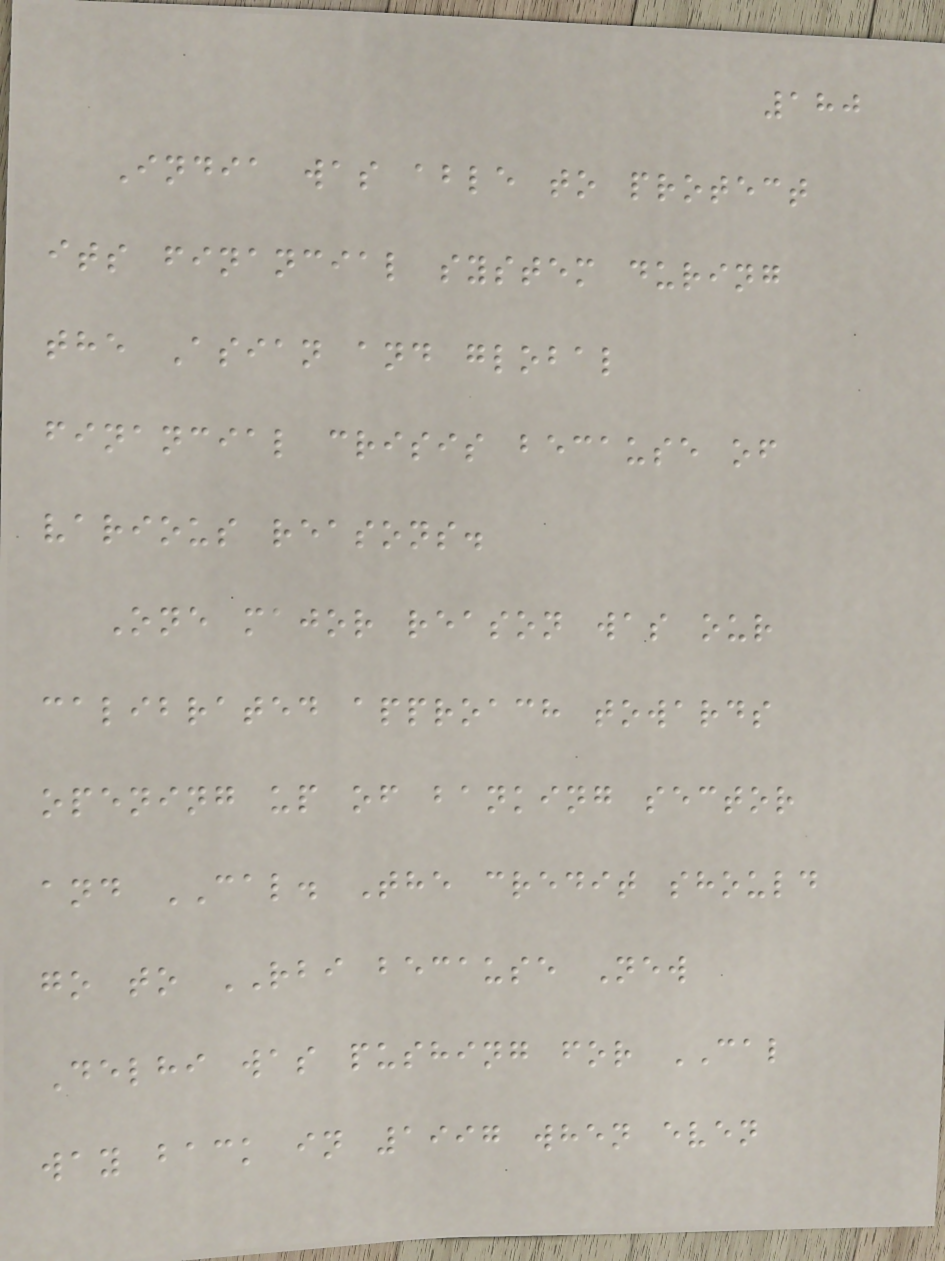180
India was able to protect
its financial system during
the Asian and global
financial crisis because of
various reasons.
One major reason was our
calibrated approach towards
opening up of banking sector
and CAL. The credit should
go to RBI because New
Delhi was pushing for CAL
way back in 1997 when even
